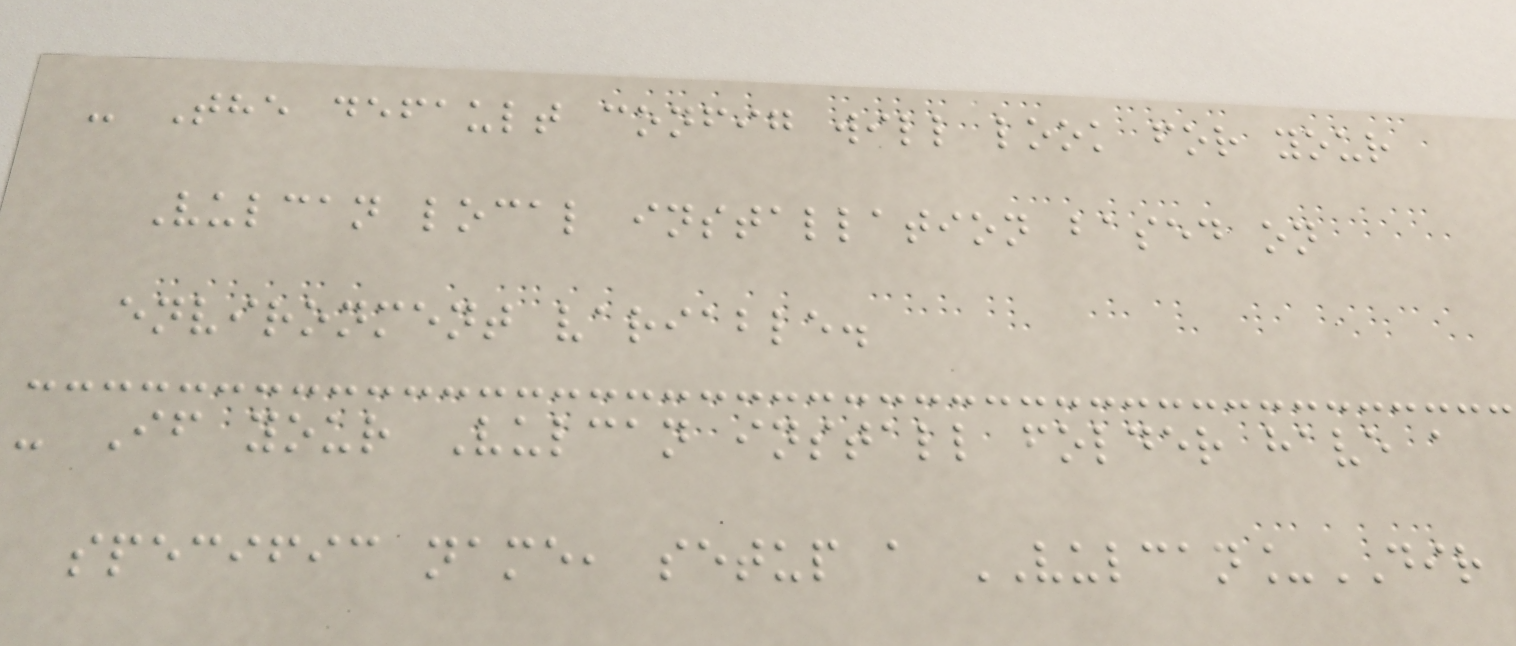- The default config will look for your
Vulcan local installation based on
environment variable.
- If your Vulcan install folder have a
specific name, setup a VULCAN_DIR
